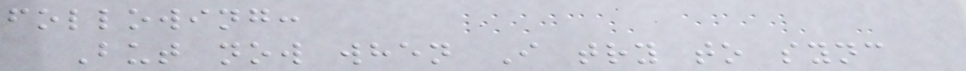following:
But now when I try to sync
